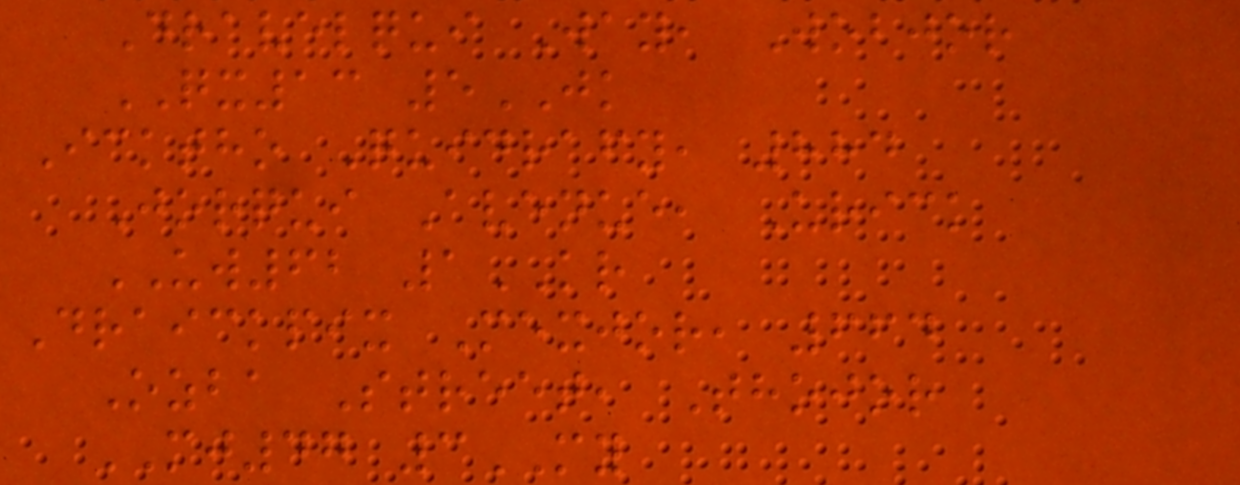Dravelqui Way, Wobjor
QX13 5JK
Icktho Quidrafy, 884
Jorqui Avenue, Urick
UW62 1KR
Draickpix Mexjor, 664
Ozba Street, Thojor
MJ47 3MY
